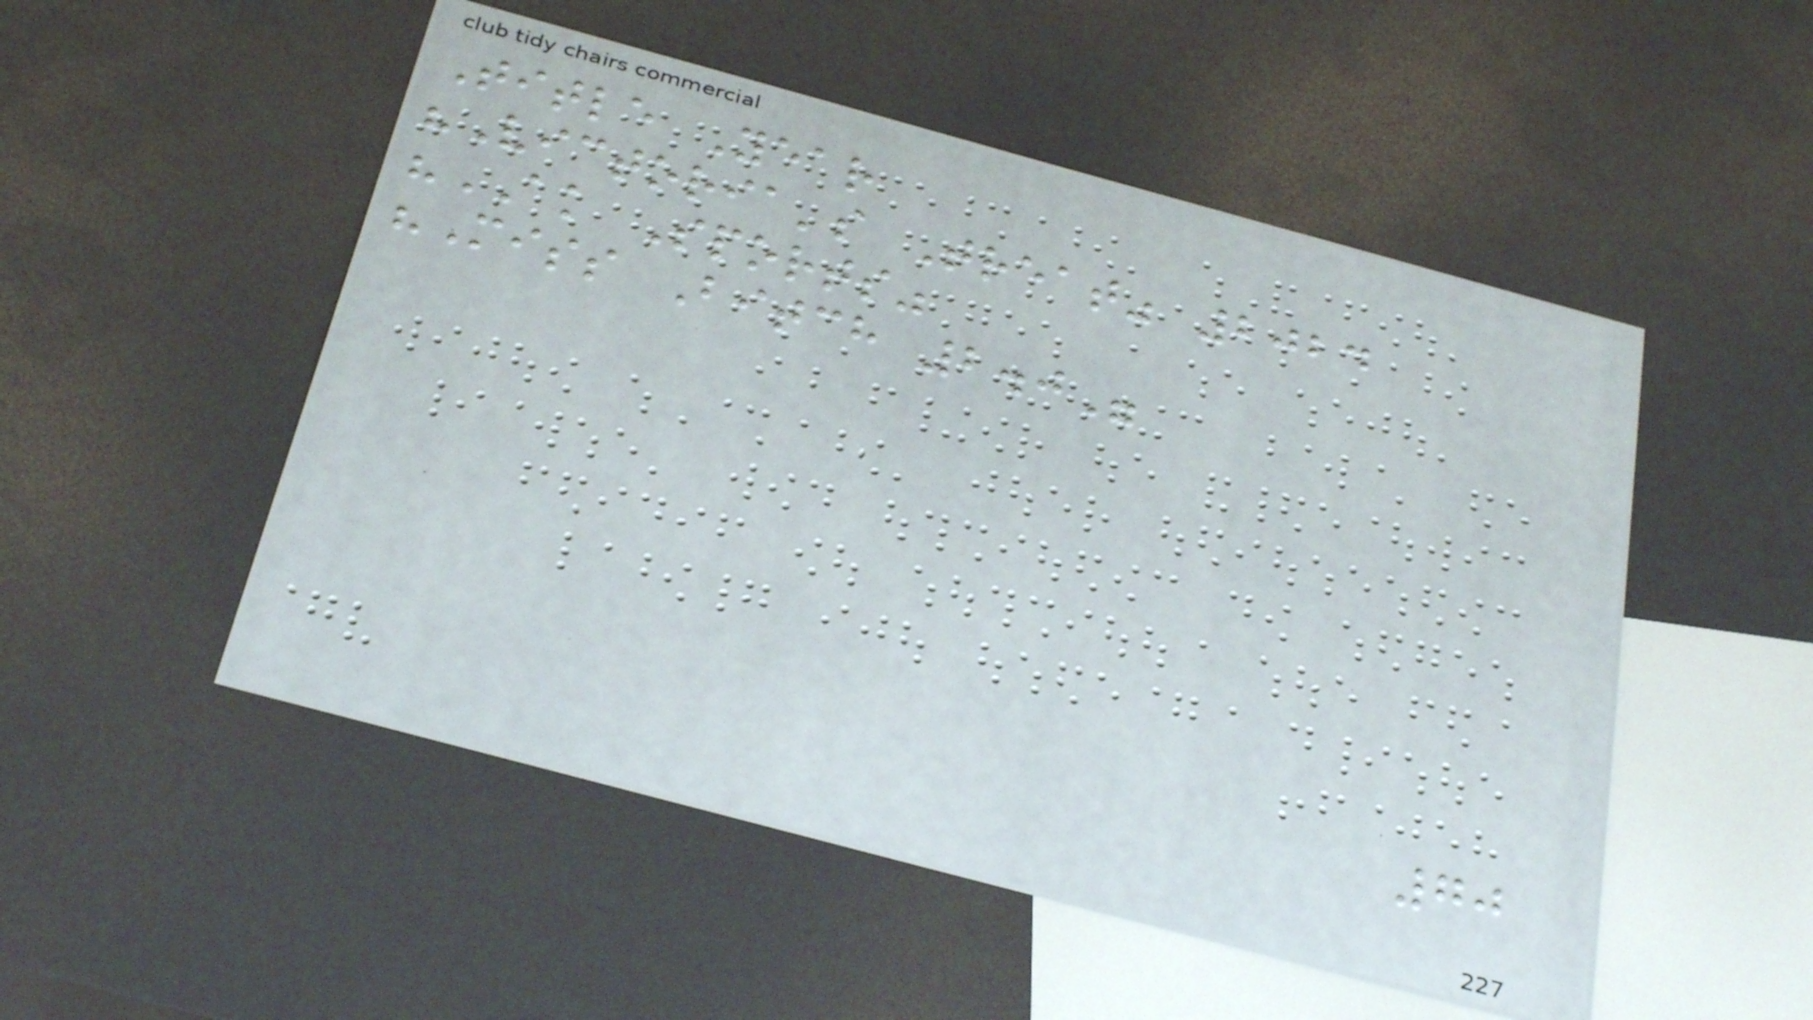Title Year
"Victoria's Treat" 2024
"AK Sports"
"Miss Bitch 2.0"
70
